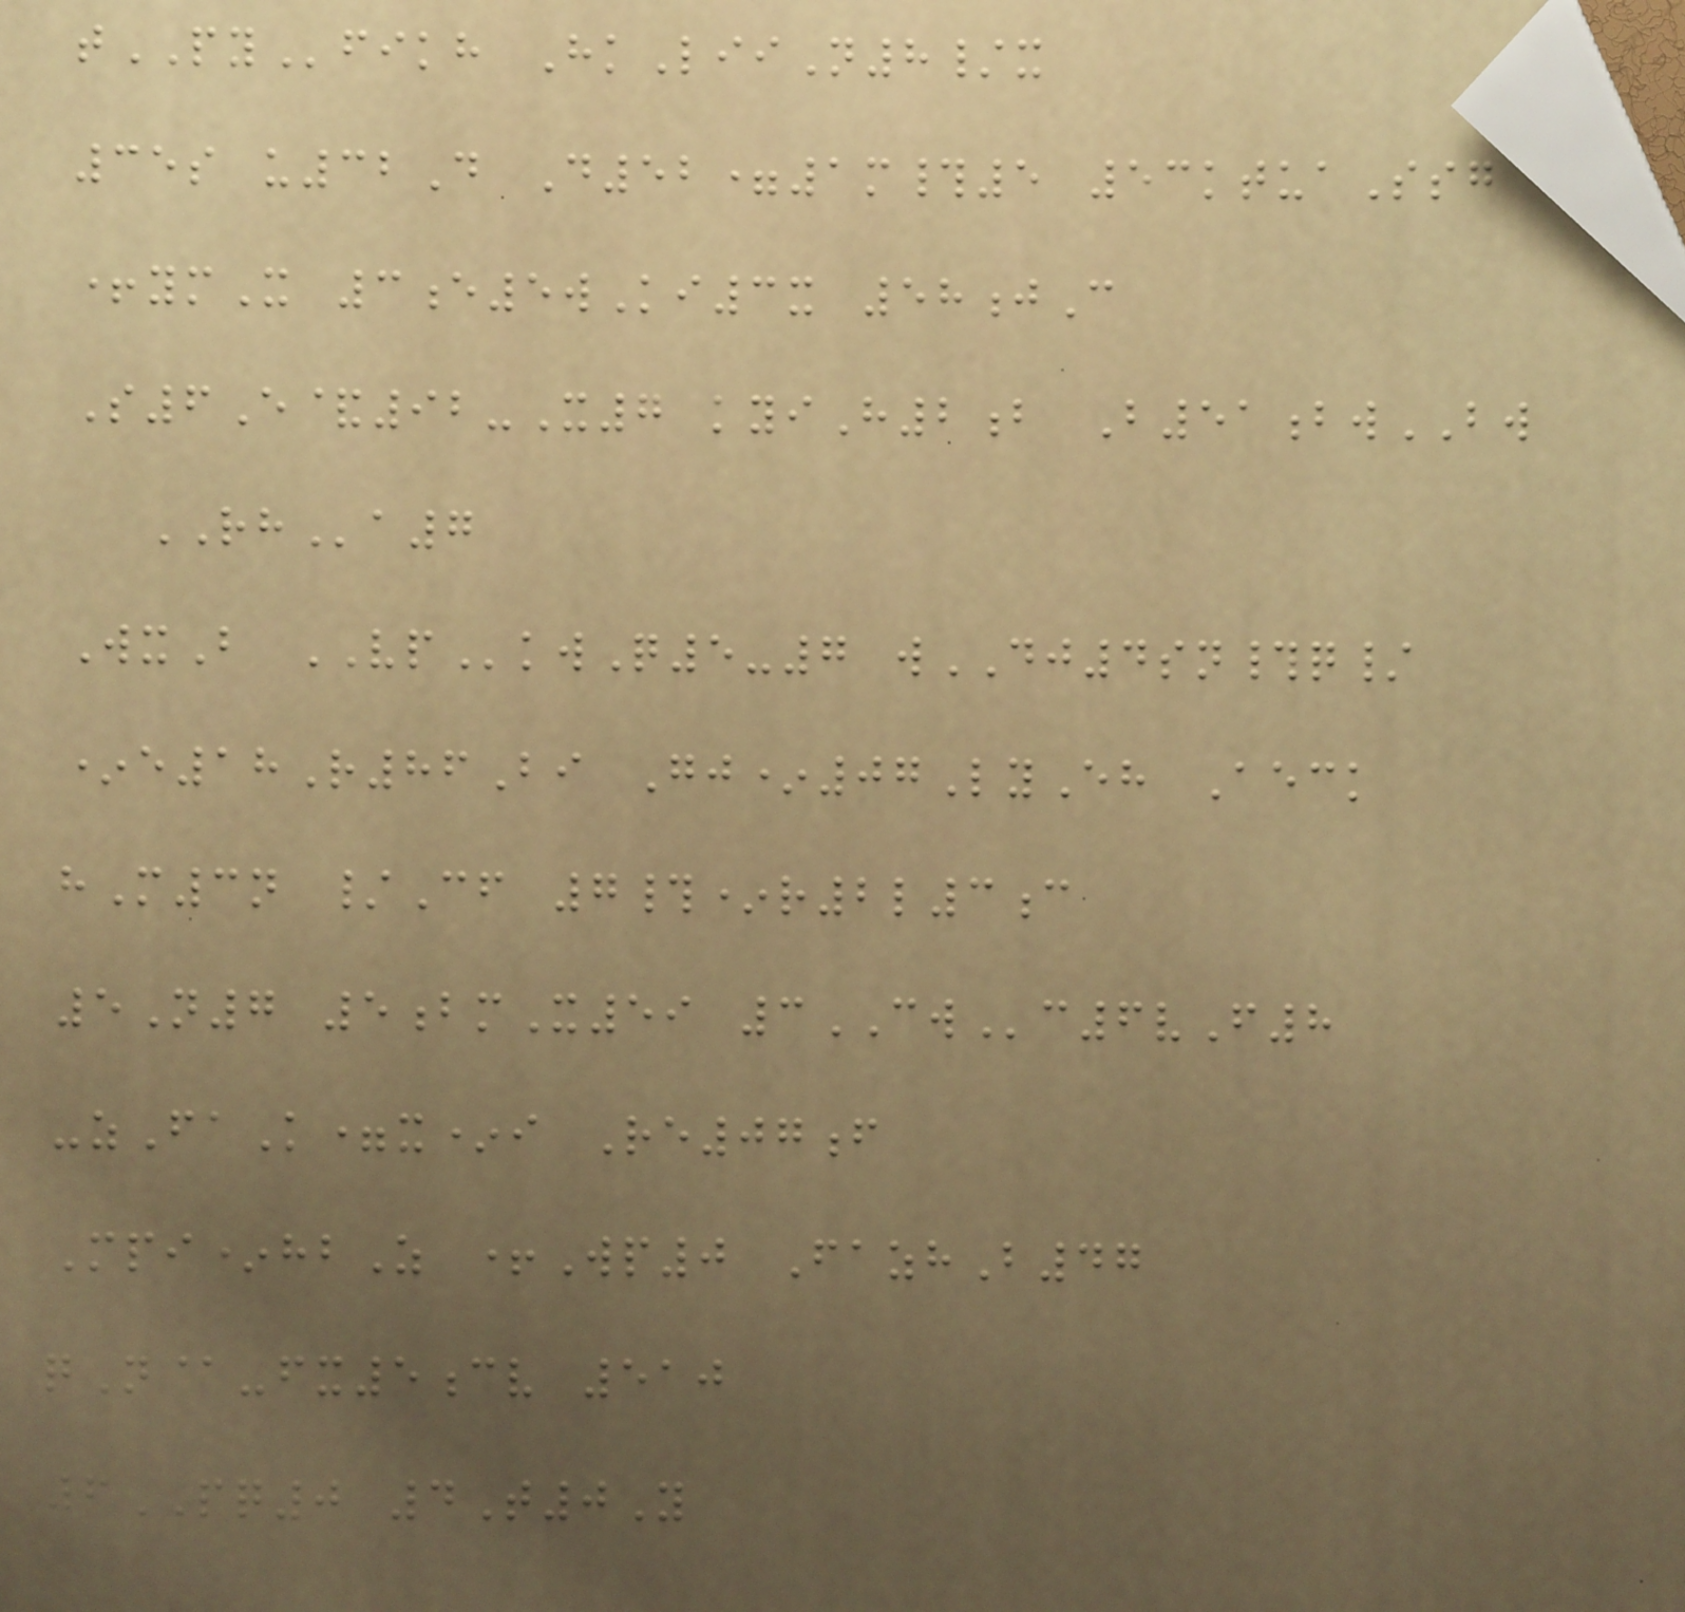tPYfikh HkLiiN8/x
35s u32D D52=1m#5 53ktuaSsg
+ymX 3e5wKi3x 58jC
S6E&92-X7 kyiH2b B51bwBW
RHa7
WxB VPkwQ5-7 wDJ4sn#q/
*e18R86Bi Gj*07LyEh Aeck
hM3n /Cf 7#*r2l3c
5N7 5bmX59 3CWc6vF8
-zFaK=x*i Re07f
Mpi*hbZ +Wp0 FazhB47
qN@-fx5cv 510
6PQ0 4T0Y
